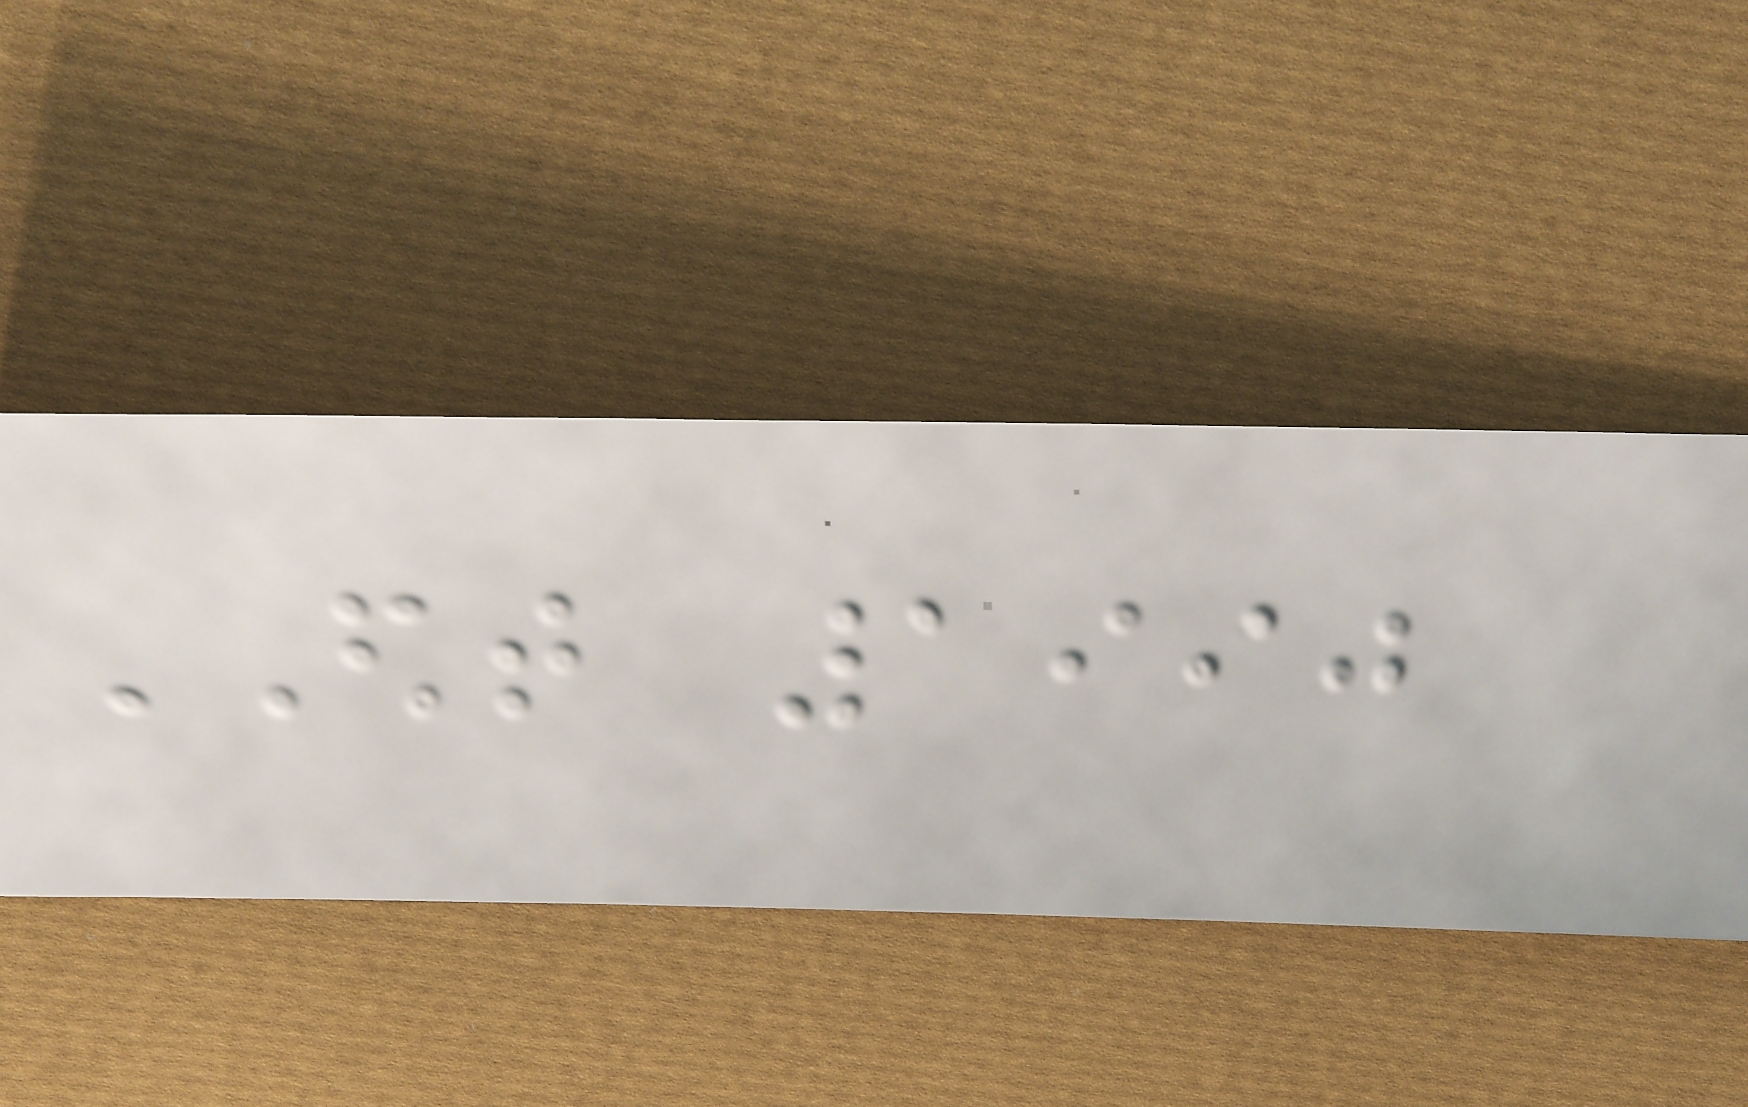EDT 1990
